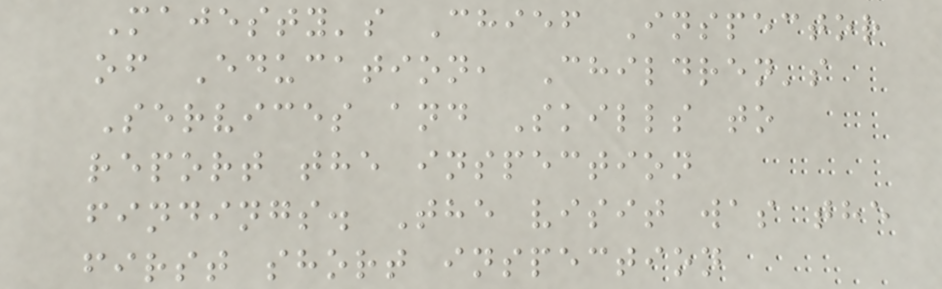Majesty's Chief Inspector
of Education, Children's
Services and Skills to
report the inspection
findings. The visit was the
first short inspection
